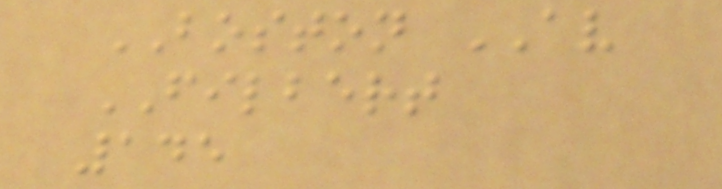BOSTON AV
FILBERT
145
